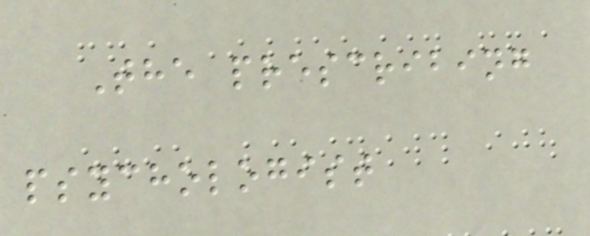The prescribing
psychologist
